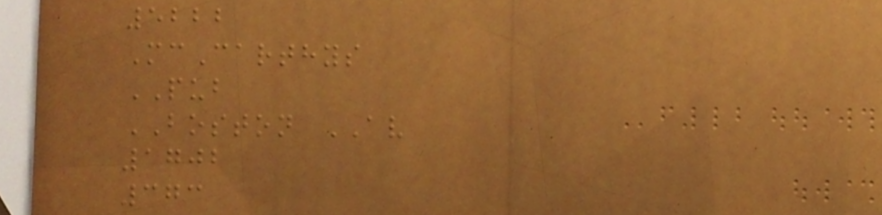5222
McCarthys
PUB
BOSTON AV
1702
373
